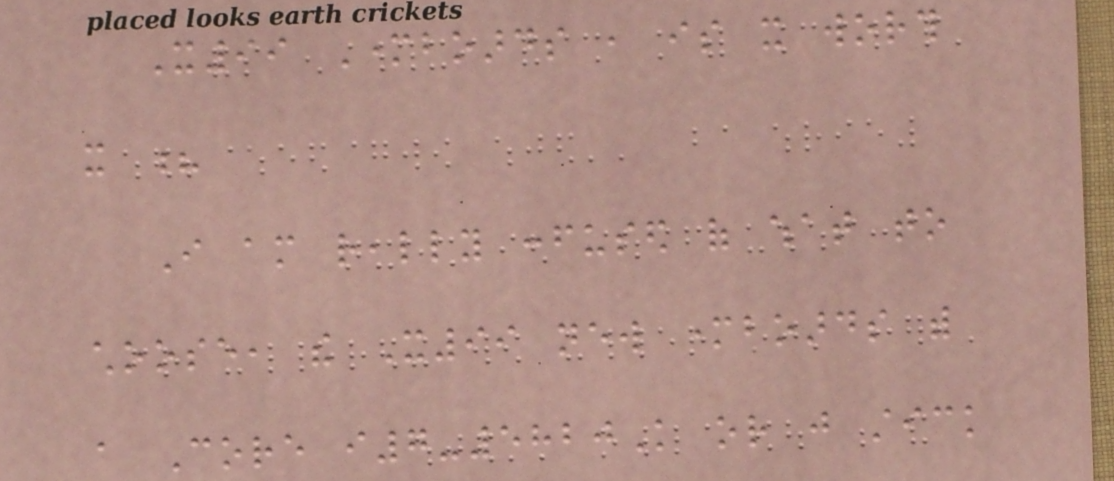X99 Motherboards , is it worth
it ?
I am really confused of what to
choose, the X99 new motherboards with
a Core i7-5820K or just stick
